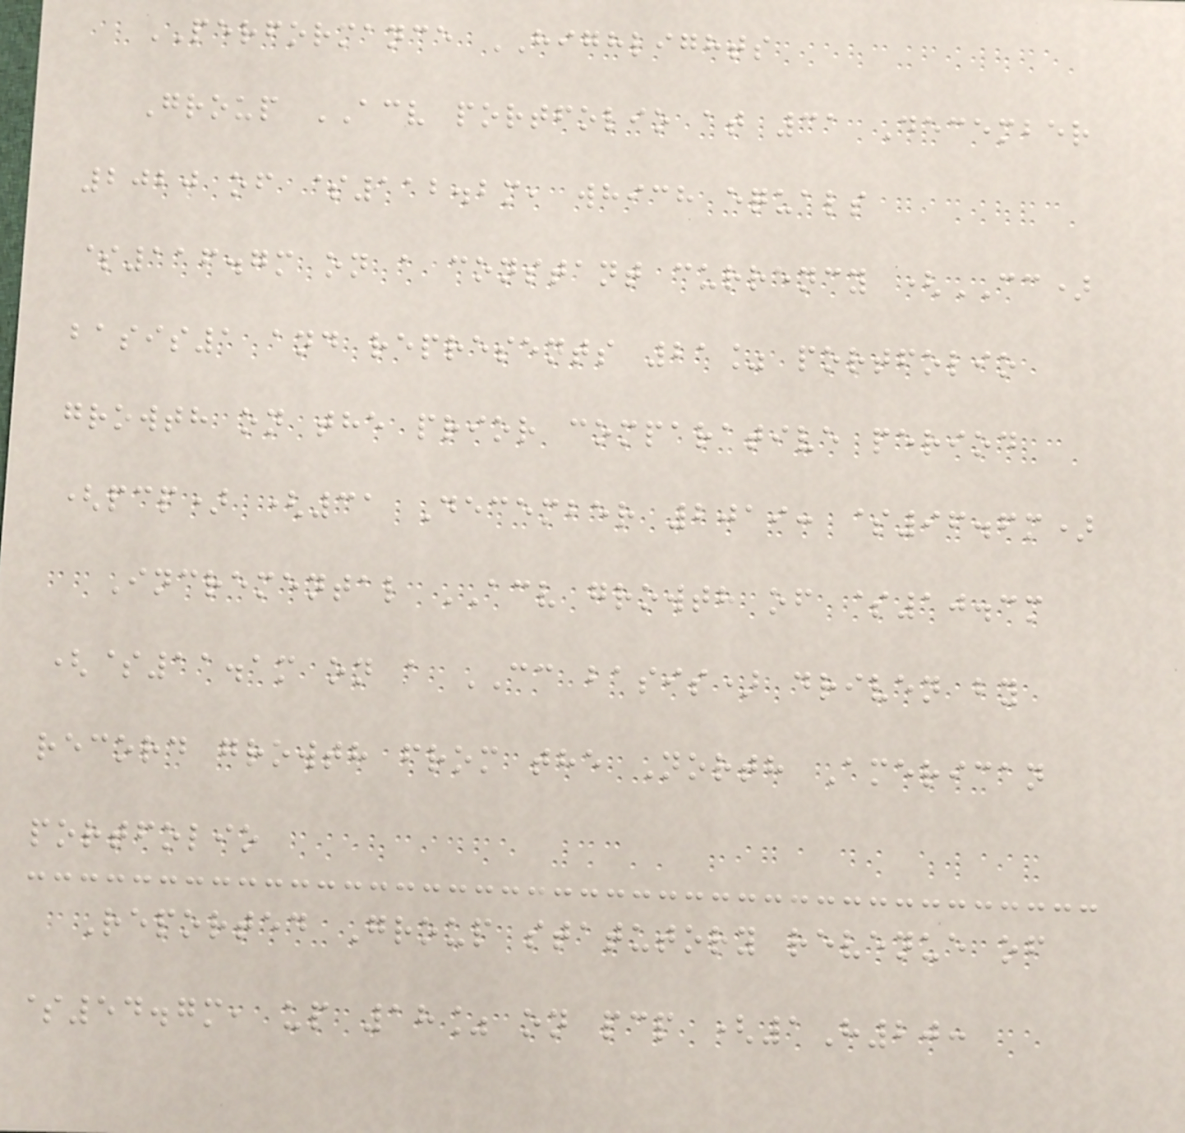PERFORMANCE HIGHLIGHTS
Group ACV portfolio at 31 December
2020 of $112.2m, which equals
$116.7m on a constant currency (CC)
basis1 and represents 21% portfolio
growth on the prior comparative period
(pcp) (31 December 2019: $96.6m)
Incremental ACV growth of $10.3m
($11.1m on a CC basis) driven by
record growth from the North American
portfolio
Reported Group statutory revenue of
$54.7m, up 18% on pcp (1H20:
